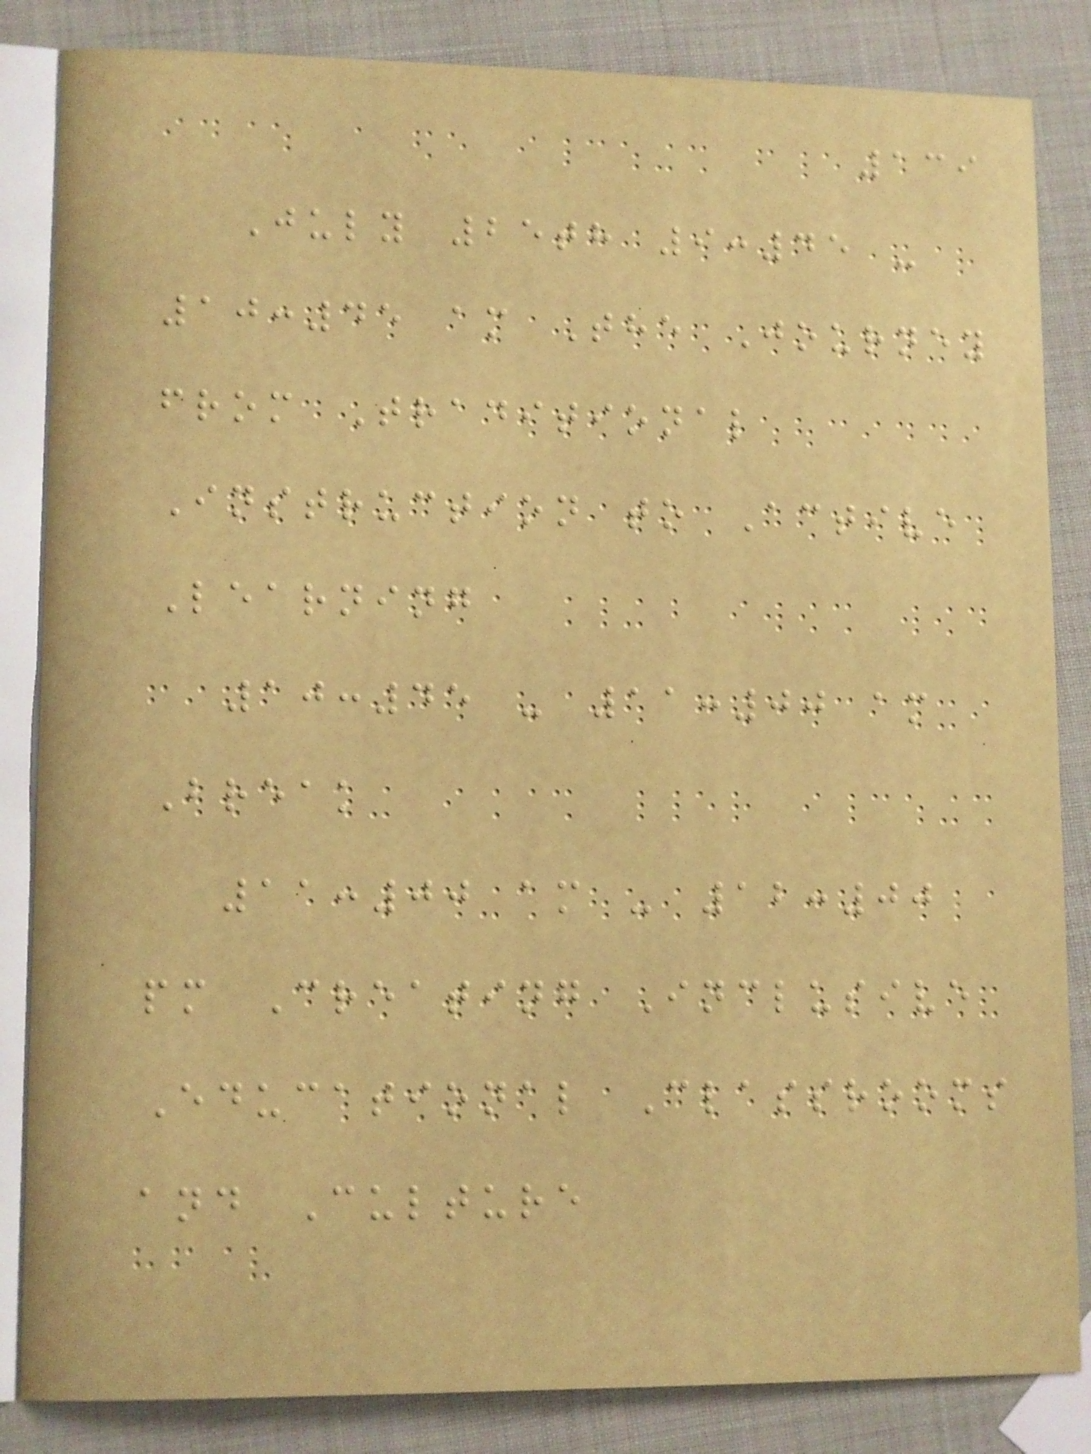139
July 25th 9:45 -
10:45 am The Journey
from Traditional
Instruction to Active
Learning
10:45 - 11:00 am
Break
11:00 am - 12:00
pm Creating Inclusive
Educational Classrooms
and Culture
